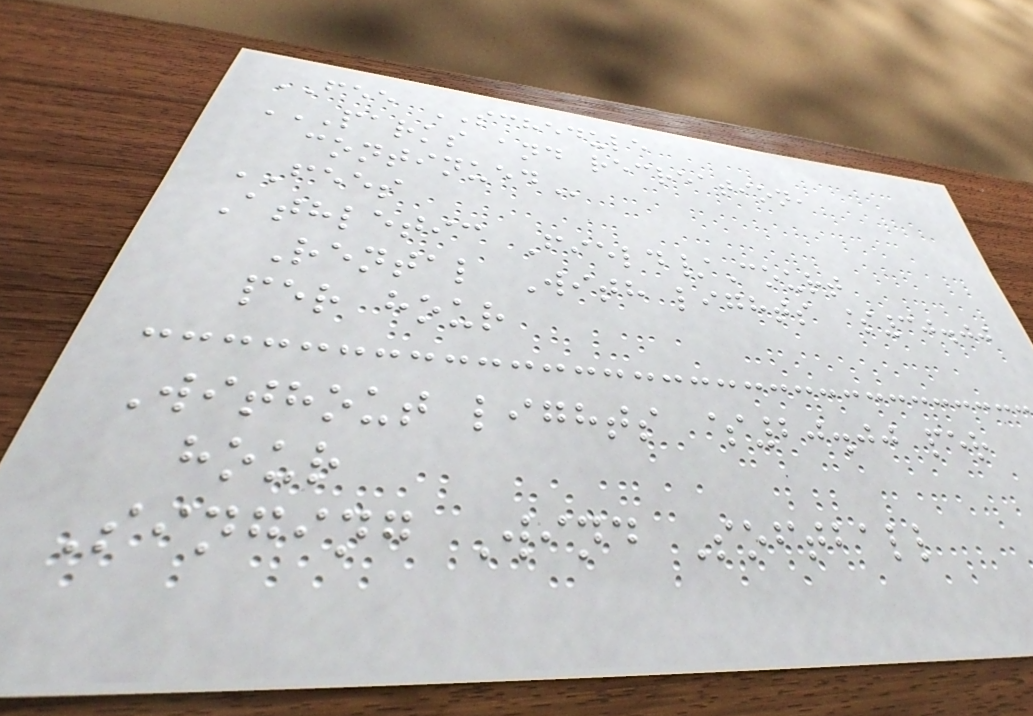FEE SCHEDULE
PARKS AND RECREATION,
CONTINUED
FEES
Athletic Field/Court
Rental With lights $30.00
per hour
Without lights $20.00 per
hour
Singing Wind Softball
